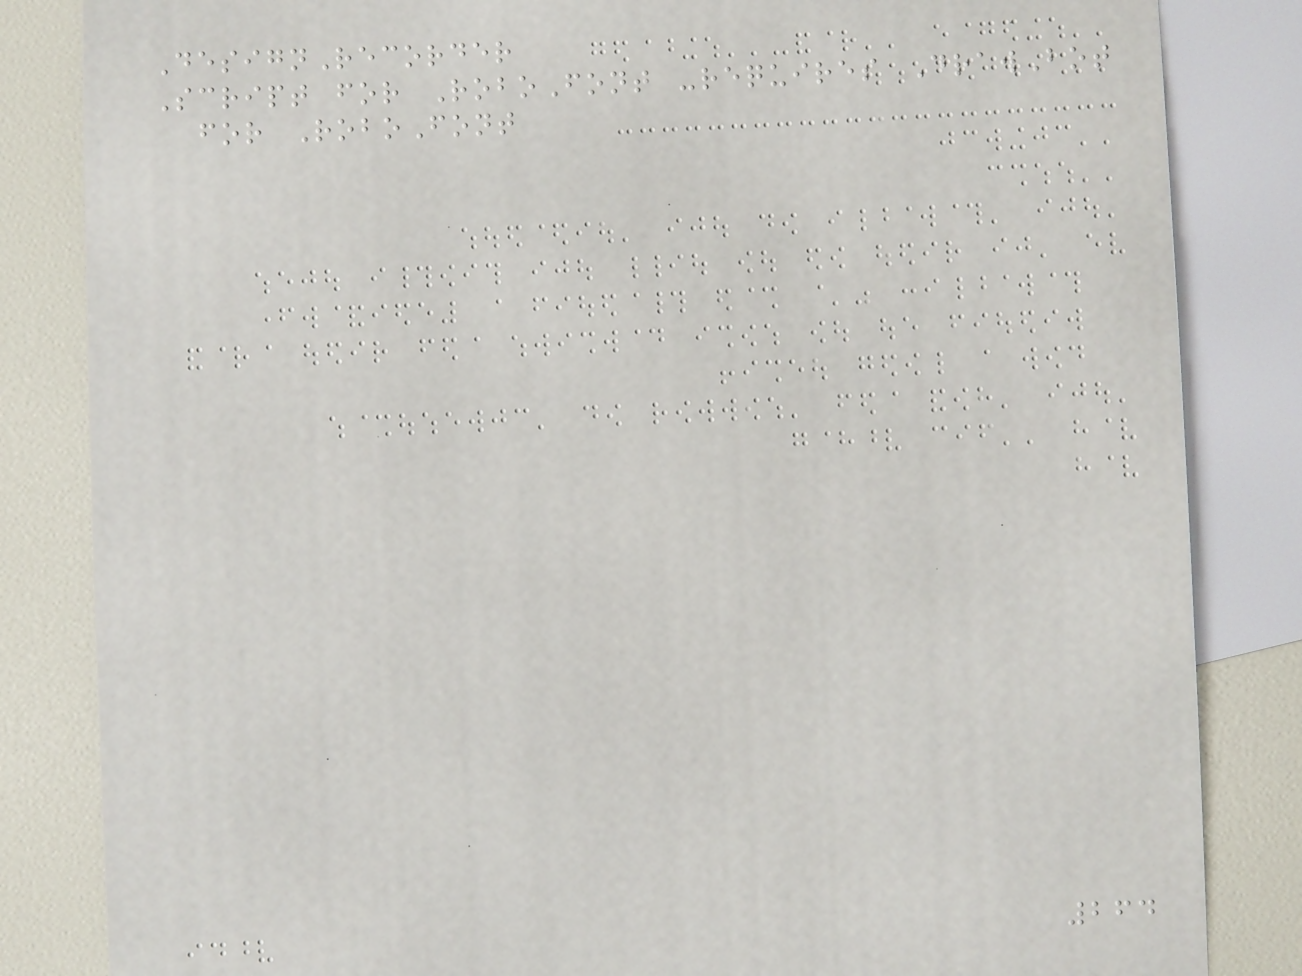DesignRecorder
Script for RoboFont -requires DrawBot
for RoboFont
264
